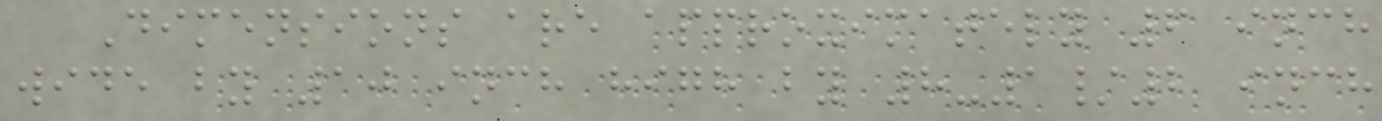Dimensions are approximately 6 inch
wide by 10 inch high by 8-1/2 inch
